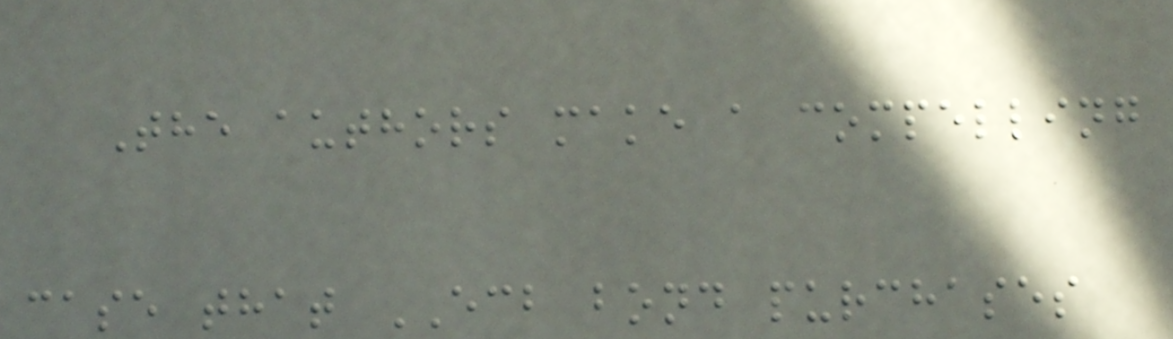The authors make a compelling
case that ECB bond purchases
